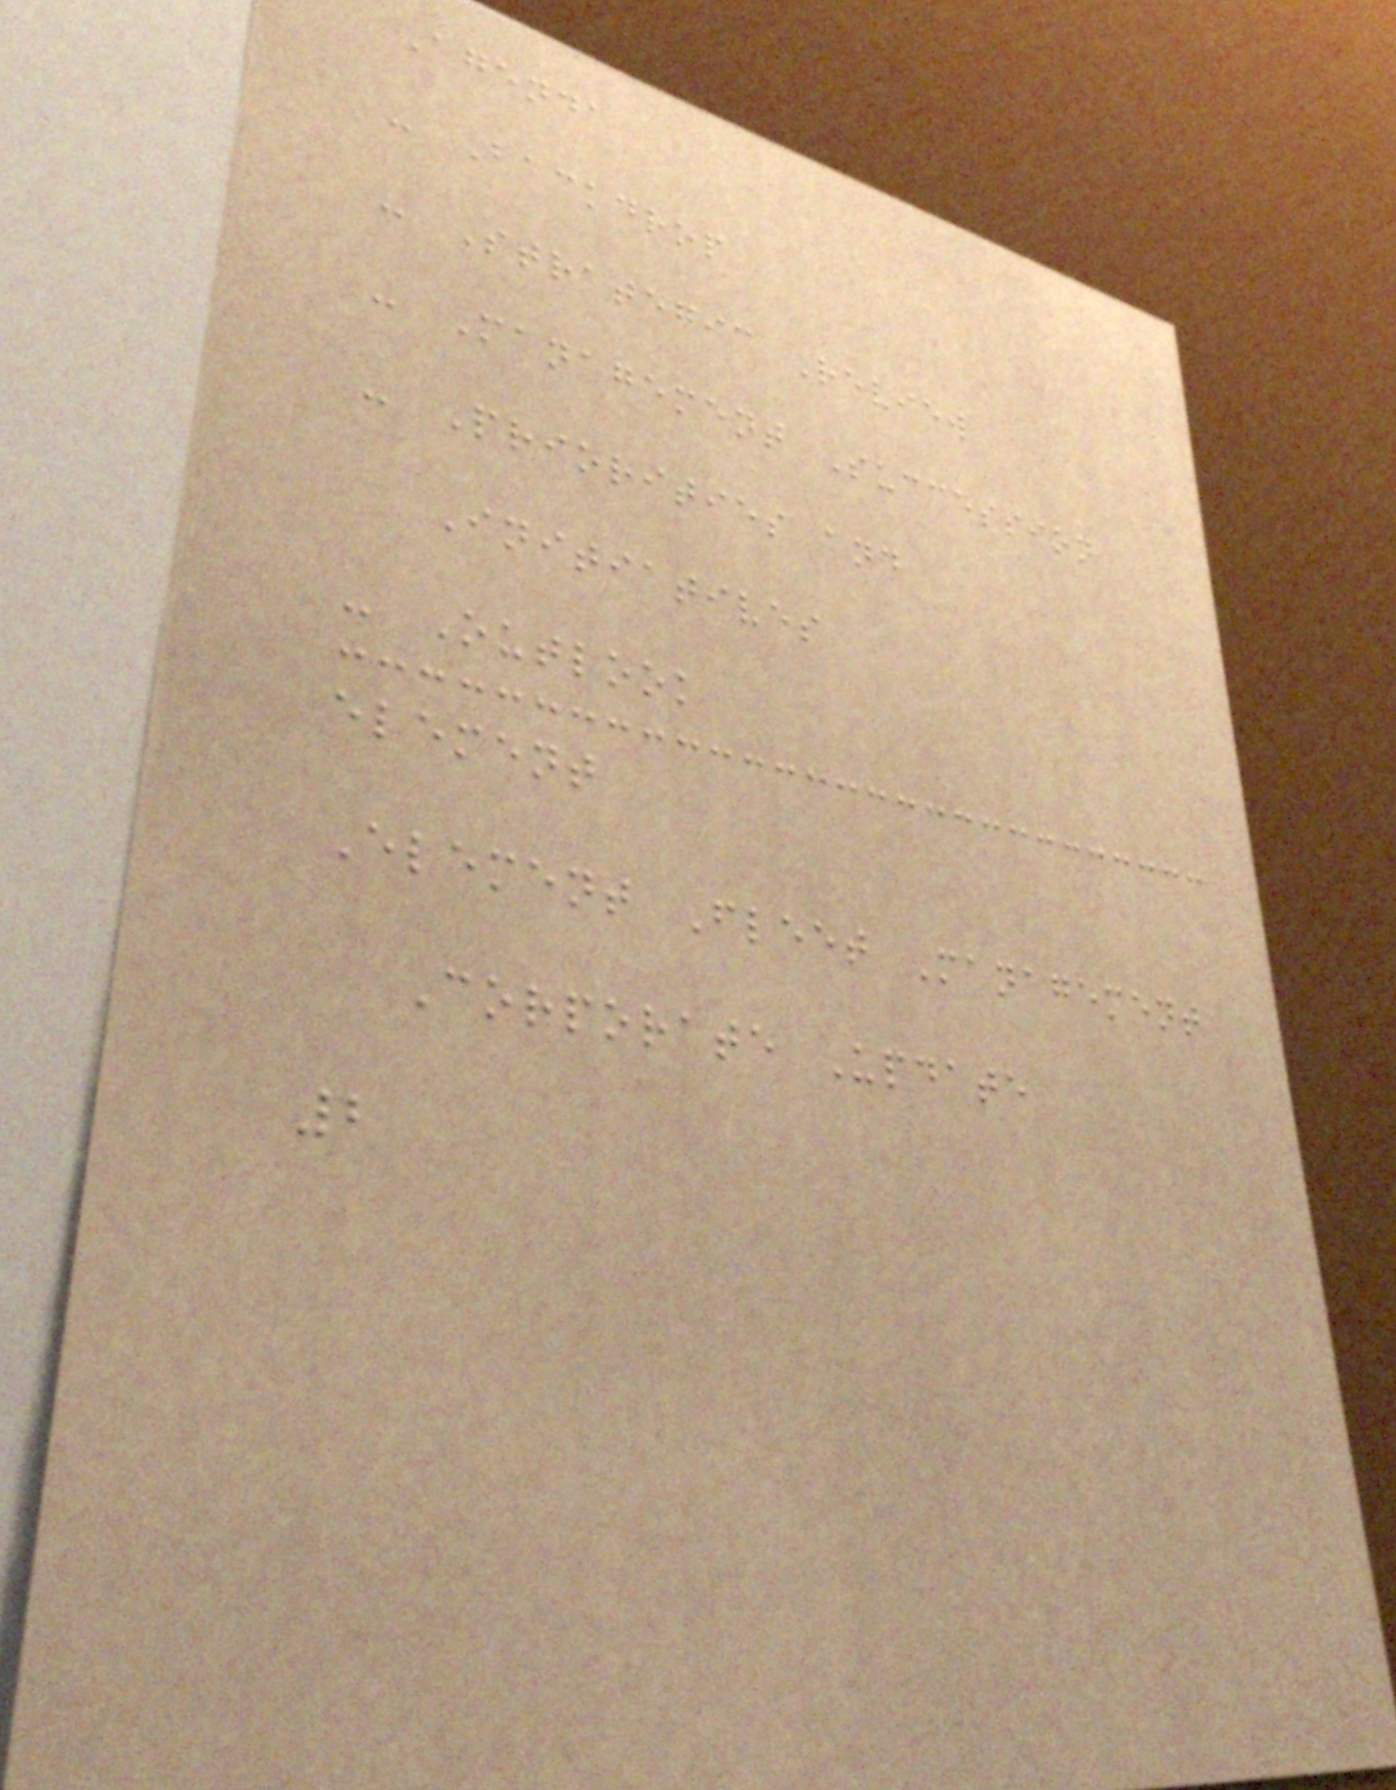Agenda
- Backdrop
- Strategic Review
- Management Succession
- Priorities and
Initiatives
- Outlook
element
Element Fleet Management
Corporate Update
2
